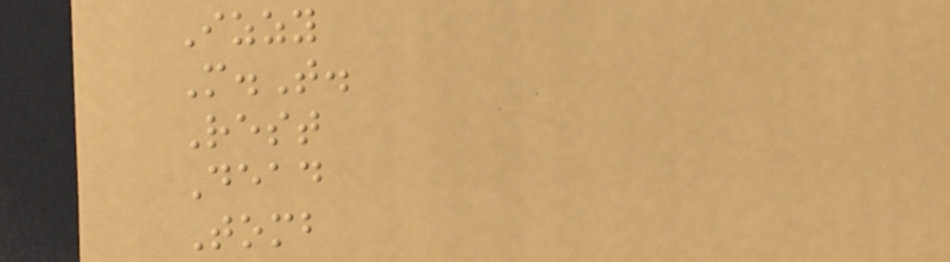Izzy
M.T.
Rest
Dead
Tomb
